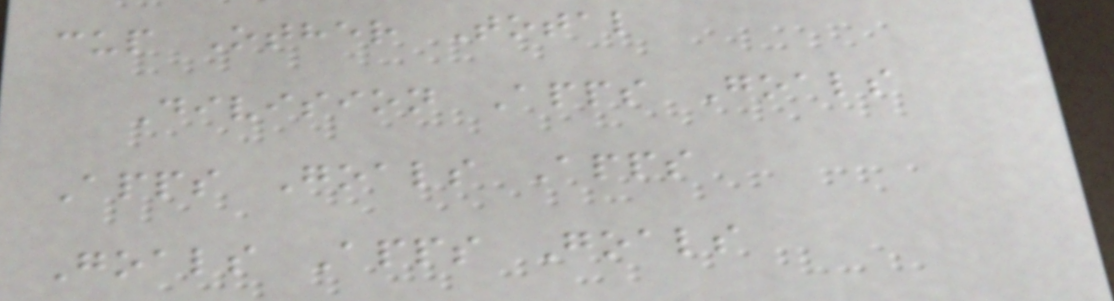cup Other Total
Division Apps Goals
Apps Goals Apps
Goals Apps Goals
